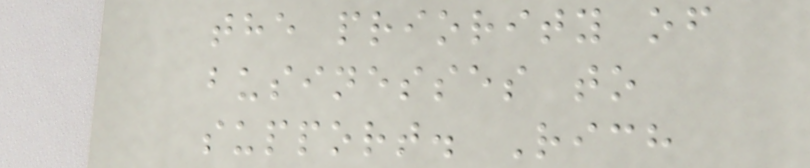the priority of
businesses to
support. Rich
